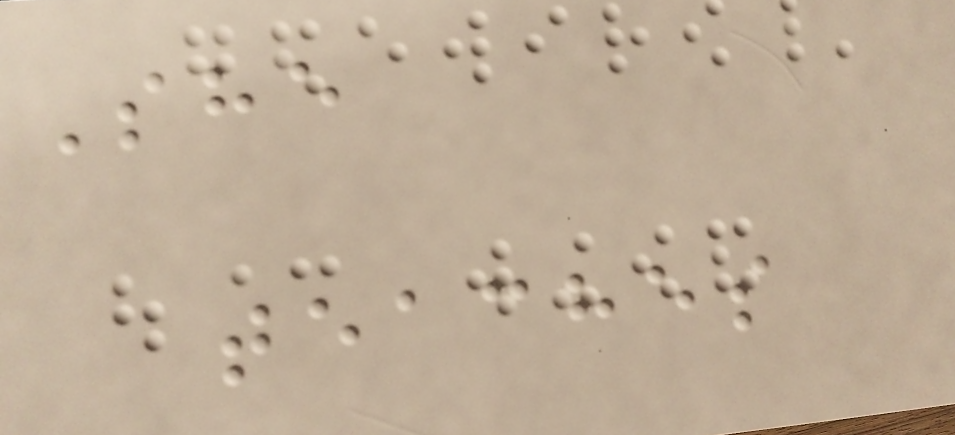She
teaches
